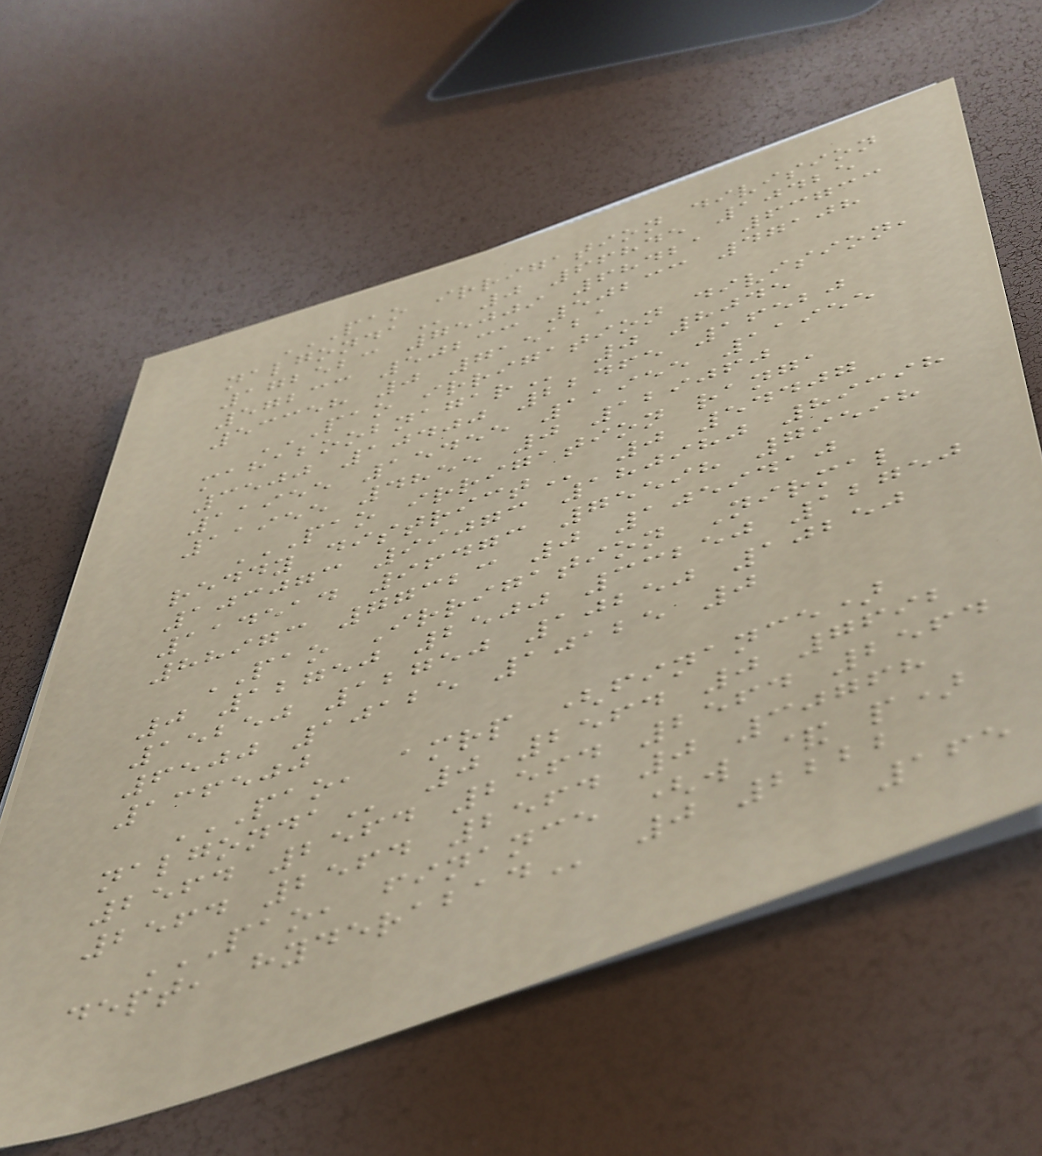PAO IRRIGATION DIVISION
NALGONDA 0 66845 10425
172523 75009 68421 63733
57233 50233 50233 47108
53358 0 715121
PAO IRRIGATION DIVISION,
MAHABOOBNAGAR 0 8045
3500 10400 22465 16520
11955 15455 11955 11955
11955 4855 0 129060
PAO IRRIGATION RANGA
REDDY DISTRICT 0 54407
103073 99073 180980 89398
114514 96473 75598 79598
88973 77323 0 1059410
PAO Irrigation Nirmal
0 12750 2500 33250 12750
15250 12750 10250 10250
6500 10125 10125 0
136500
PAO, AMRP (FINANCE)
NALGONDA 0 2564 0 7692
2564 2564 2564 2564 2564
2564 2564 2564 0 30768
PAO, FINANCE (W & P)
DEPT, HYDERABAD 0 2222
165
